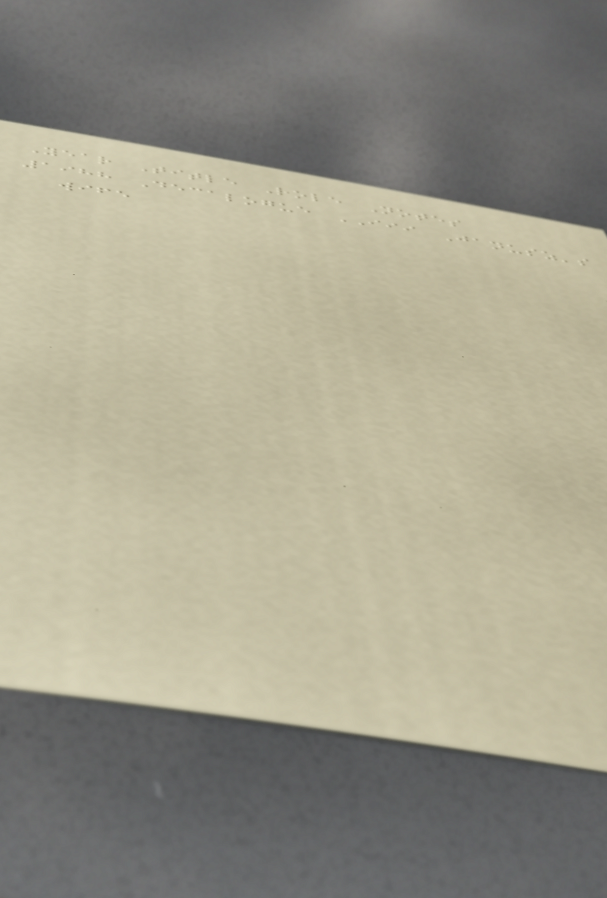Year Title Role Notes
1988 Decalogue III Janusz's
wife
